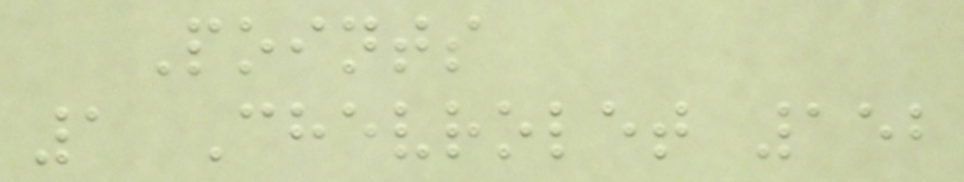Points
1 Chevrolet 152
